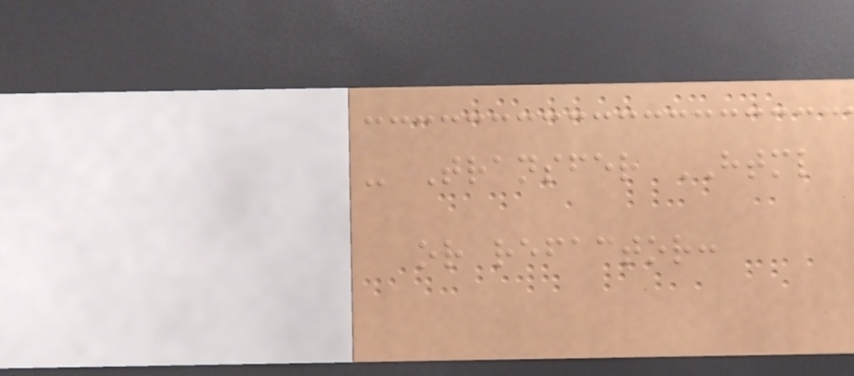- Transfer HTML
or refactor:
